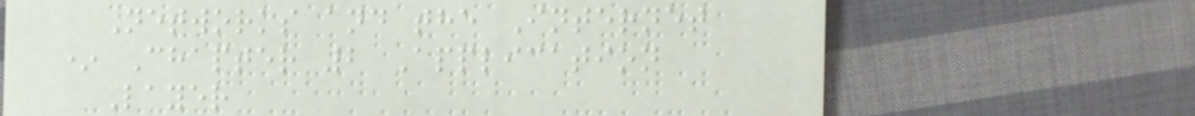Networks and the Internet
* Chapter 2 Application
Layer
